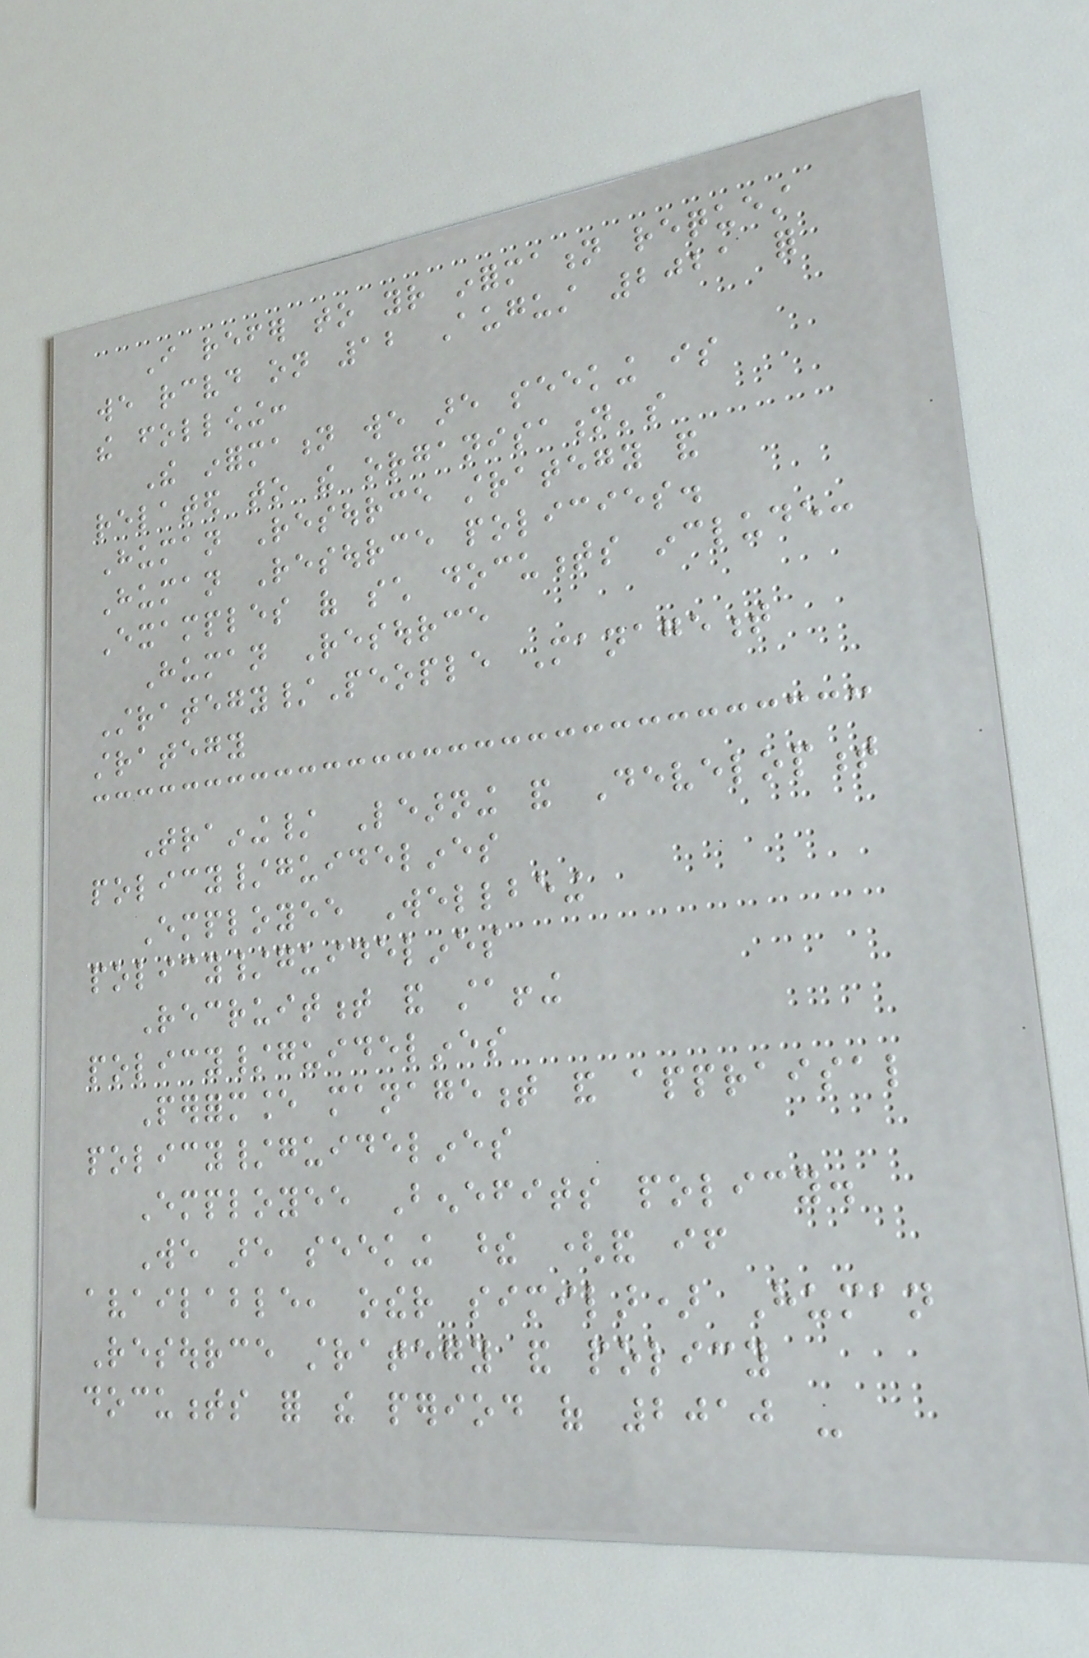I refer to your information request
we received on 12 August 2021 for
the following:
The information we are seeking is
related to the organisation's
Human Resource strategy and
Human Resource policies.
Examples of such documents include:
Human Resource
Strategy/People Management
strategy
Training/ Learning and Development
policy/guidelines
Employee Wellbeing
policy/guidelines
Recruitment and staffing
policy/guidelines
Performance management and appraisal
policy/guidelines
Employee Benefits policy.
We are seeking these (and if
available, other similar) Human
Resource strategy and policy
documents for the period of 2010 -
